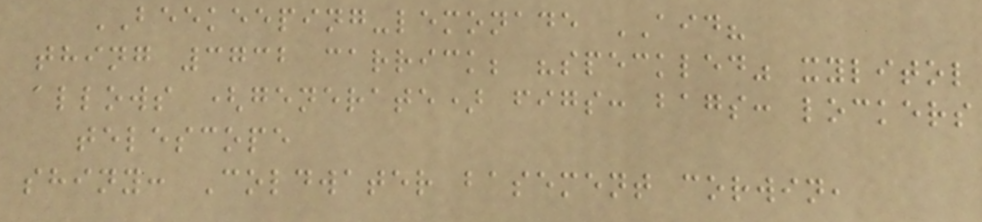BEEKEEPING-lemonade AID?
thing 3732 carrick; "speckled" xylitol
allows (generate) figs: bags: lockers
telescope
shiny: Coldwater basement corwin,
